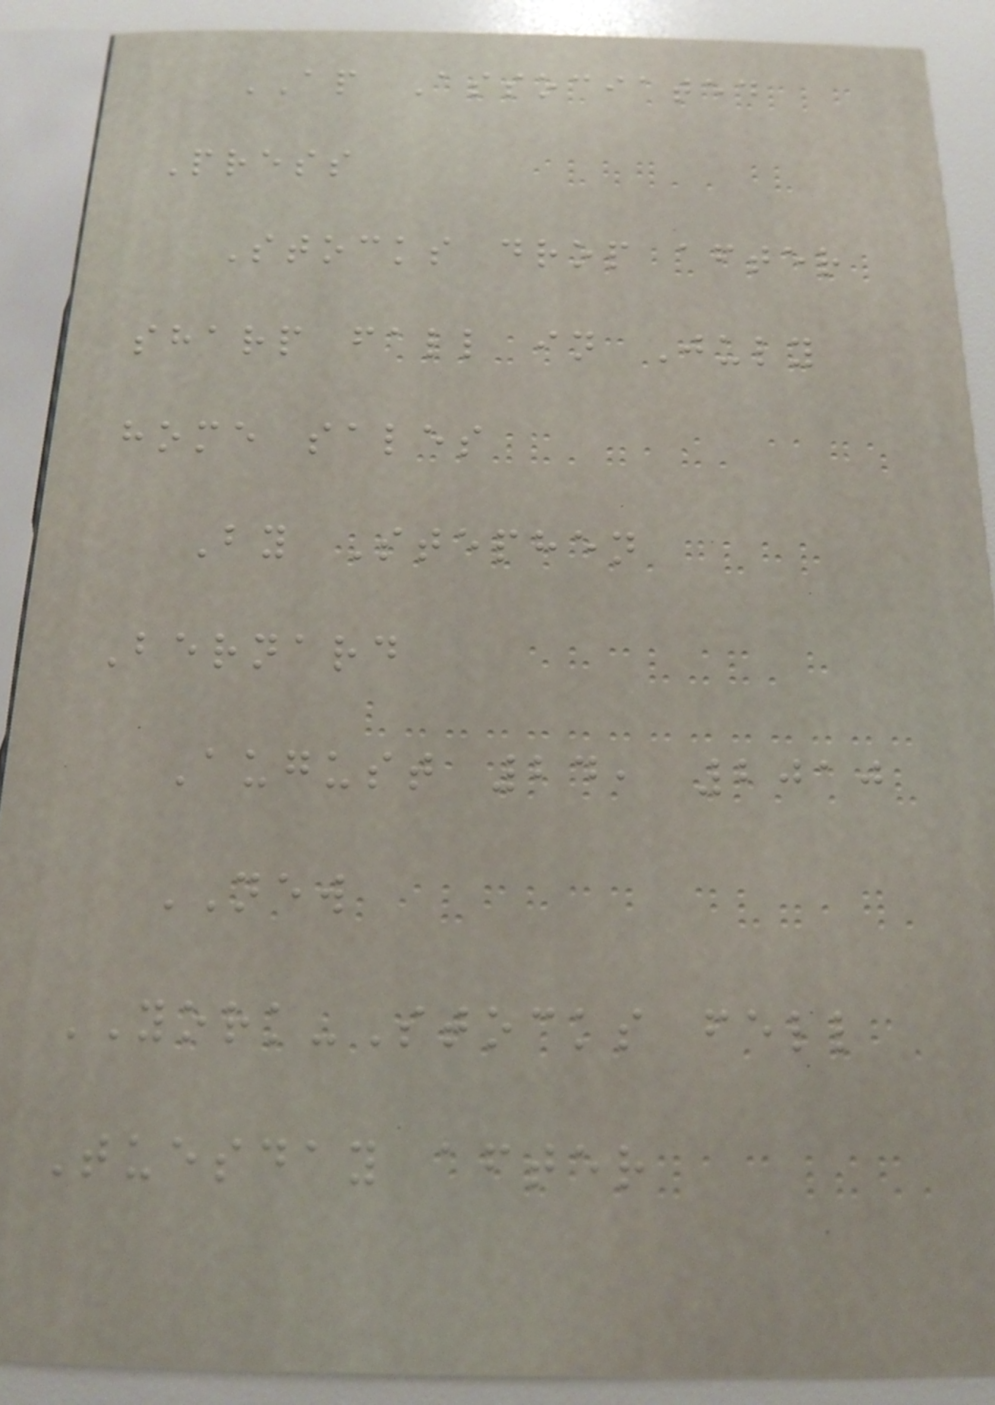AP Associated
Press
Stocks drop after
sharp fall in July
home sales
By Stephen
Bernard
August 24, 2010
NEW
YORK-Stocks fell
Tuesday after
